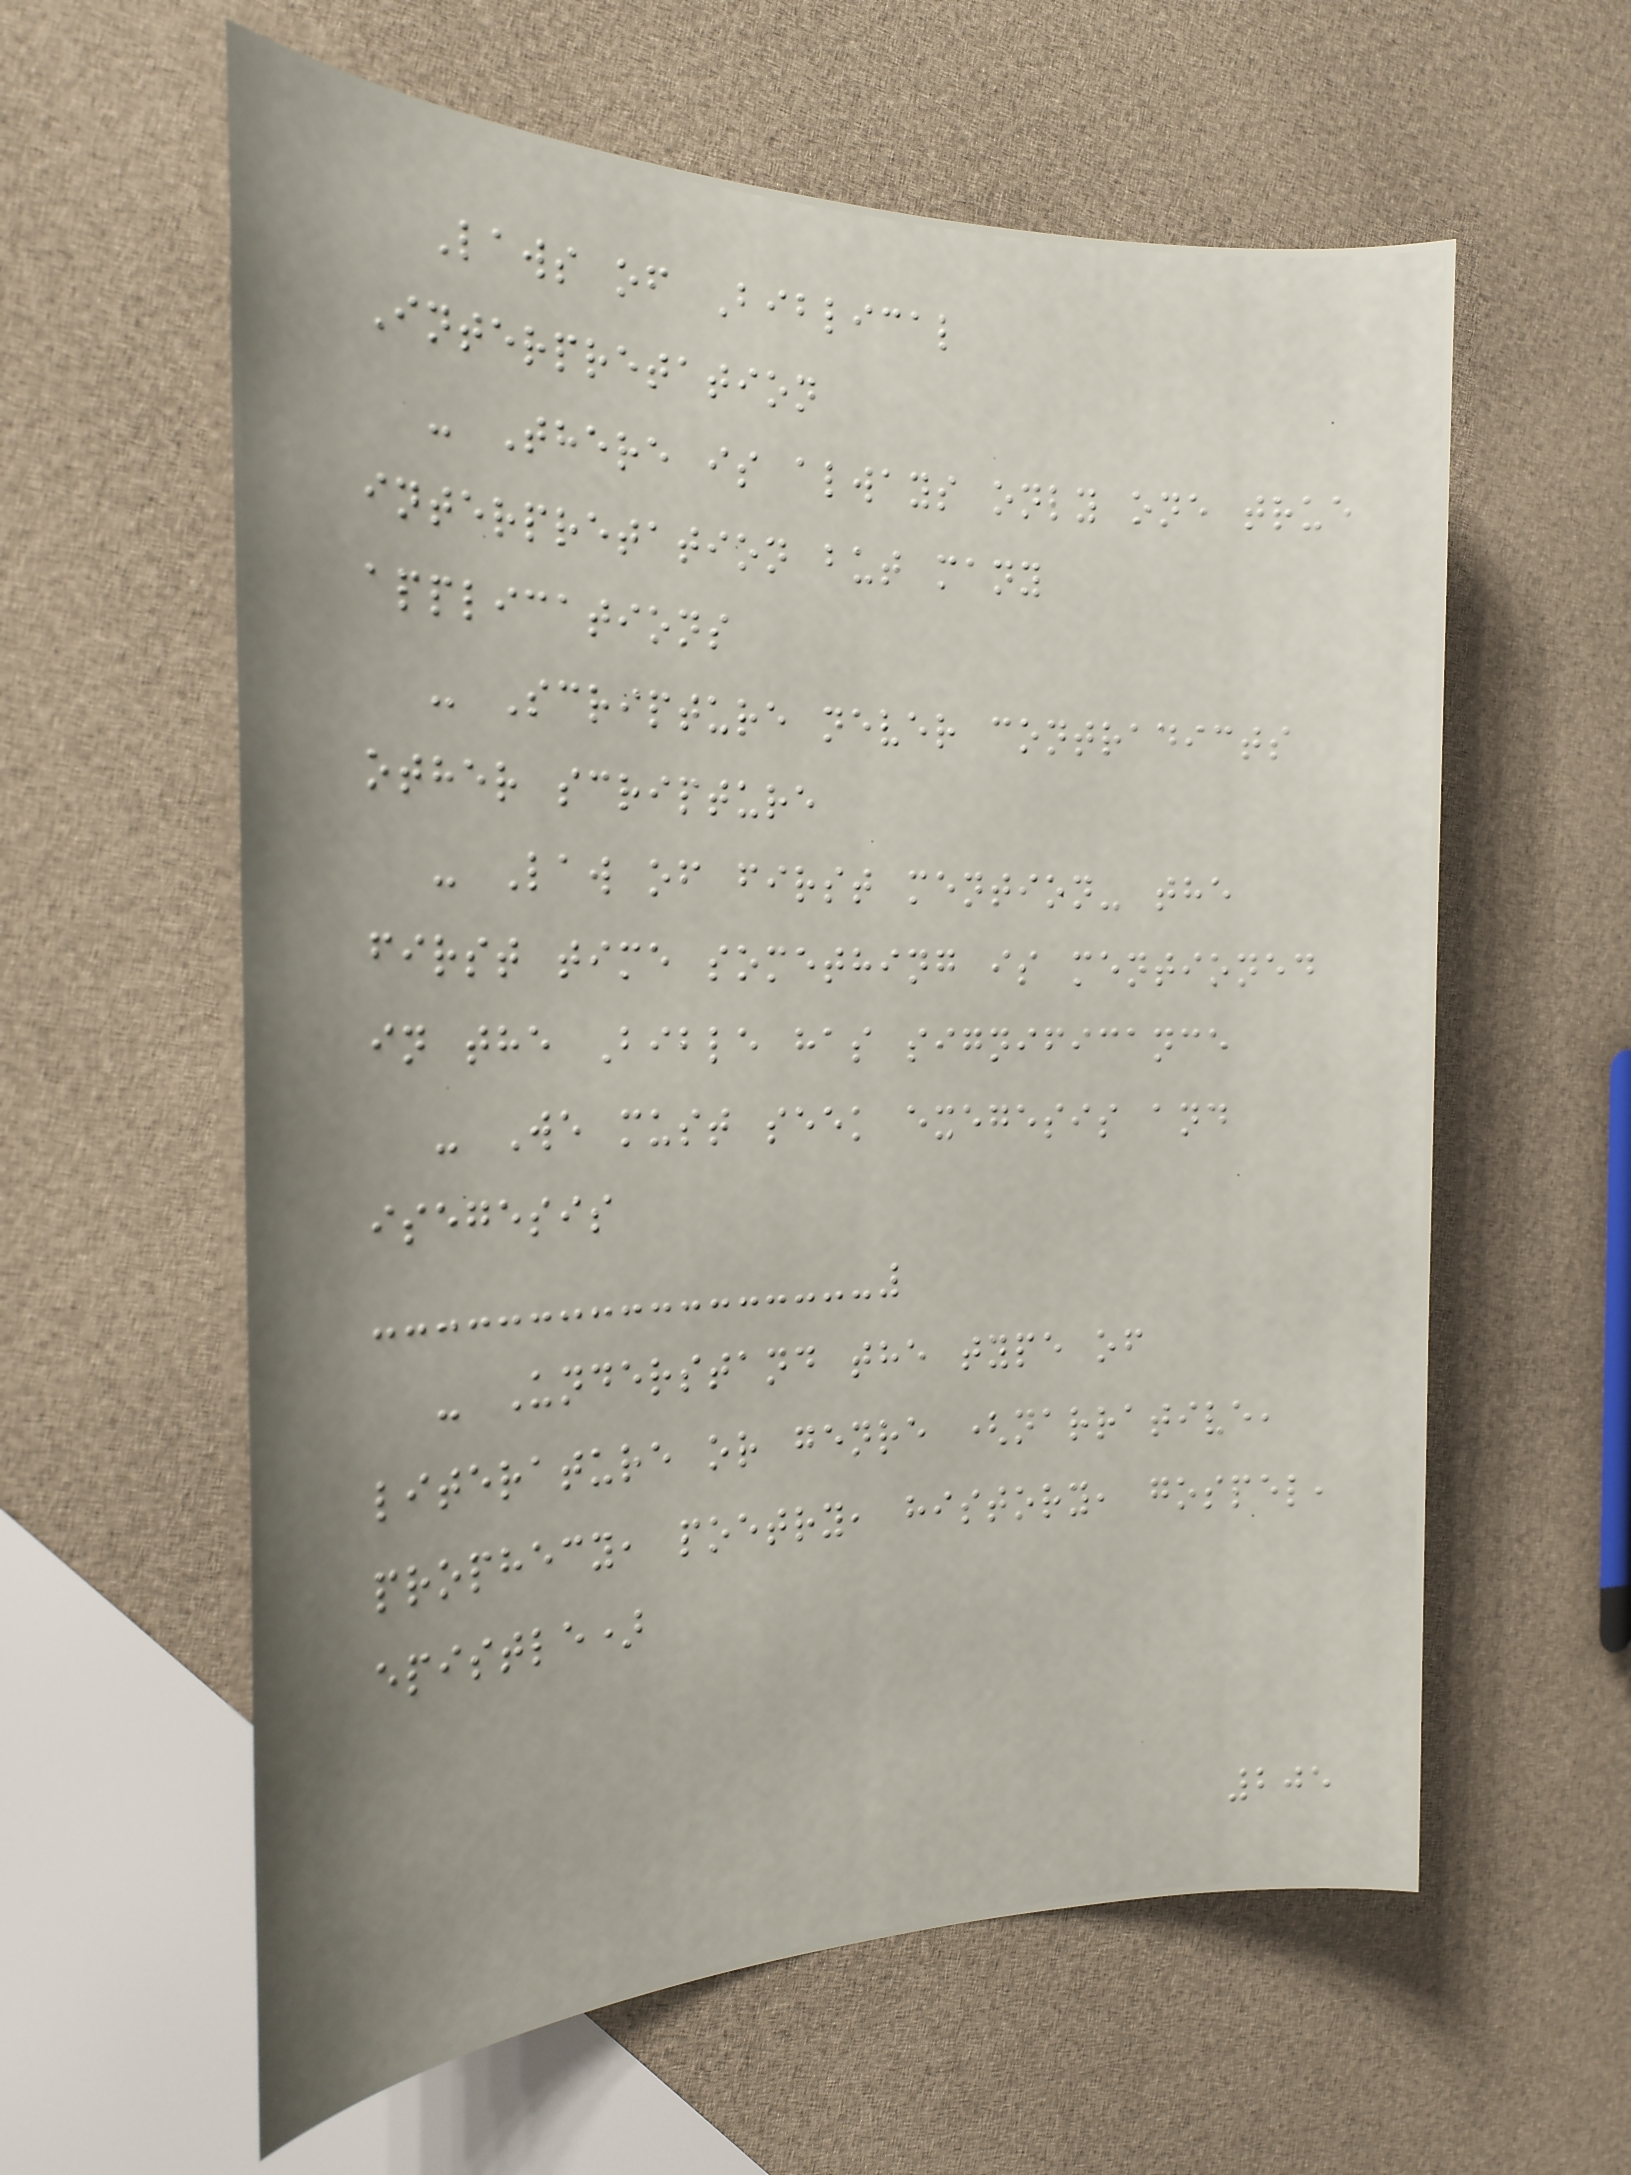Laws of Biblical
Interpretation
- There is always only one true
interpretation but many
applications
- Scripture never contradicts
other scripture
- Law of first mention- the
first time something is mentioned
in the Bible has significance
- We must seek exegesis and
isegesis
- Understand the type of
literature or genre (narrative,
prophecy, poetry, history, gospel,
epistle)
205
